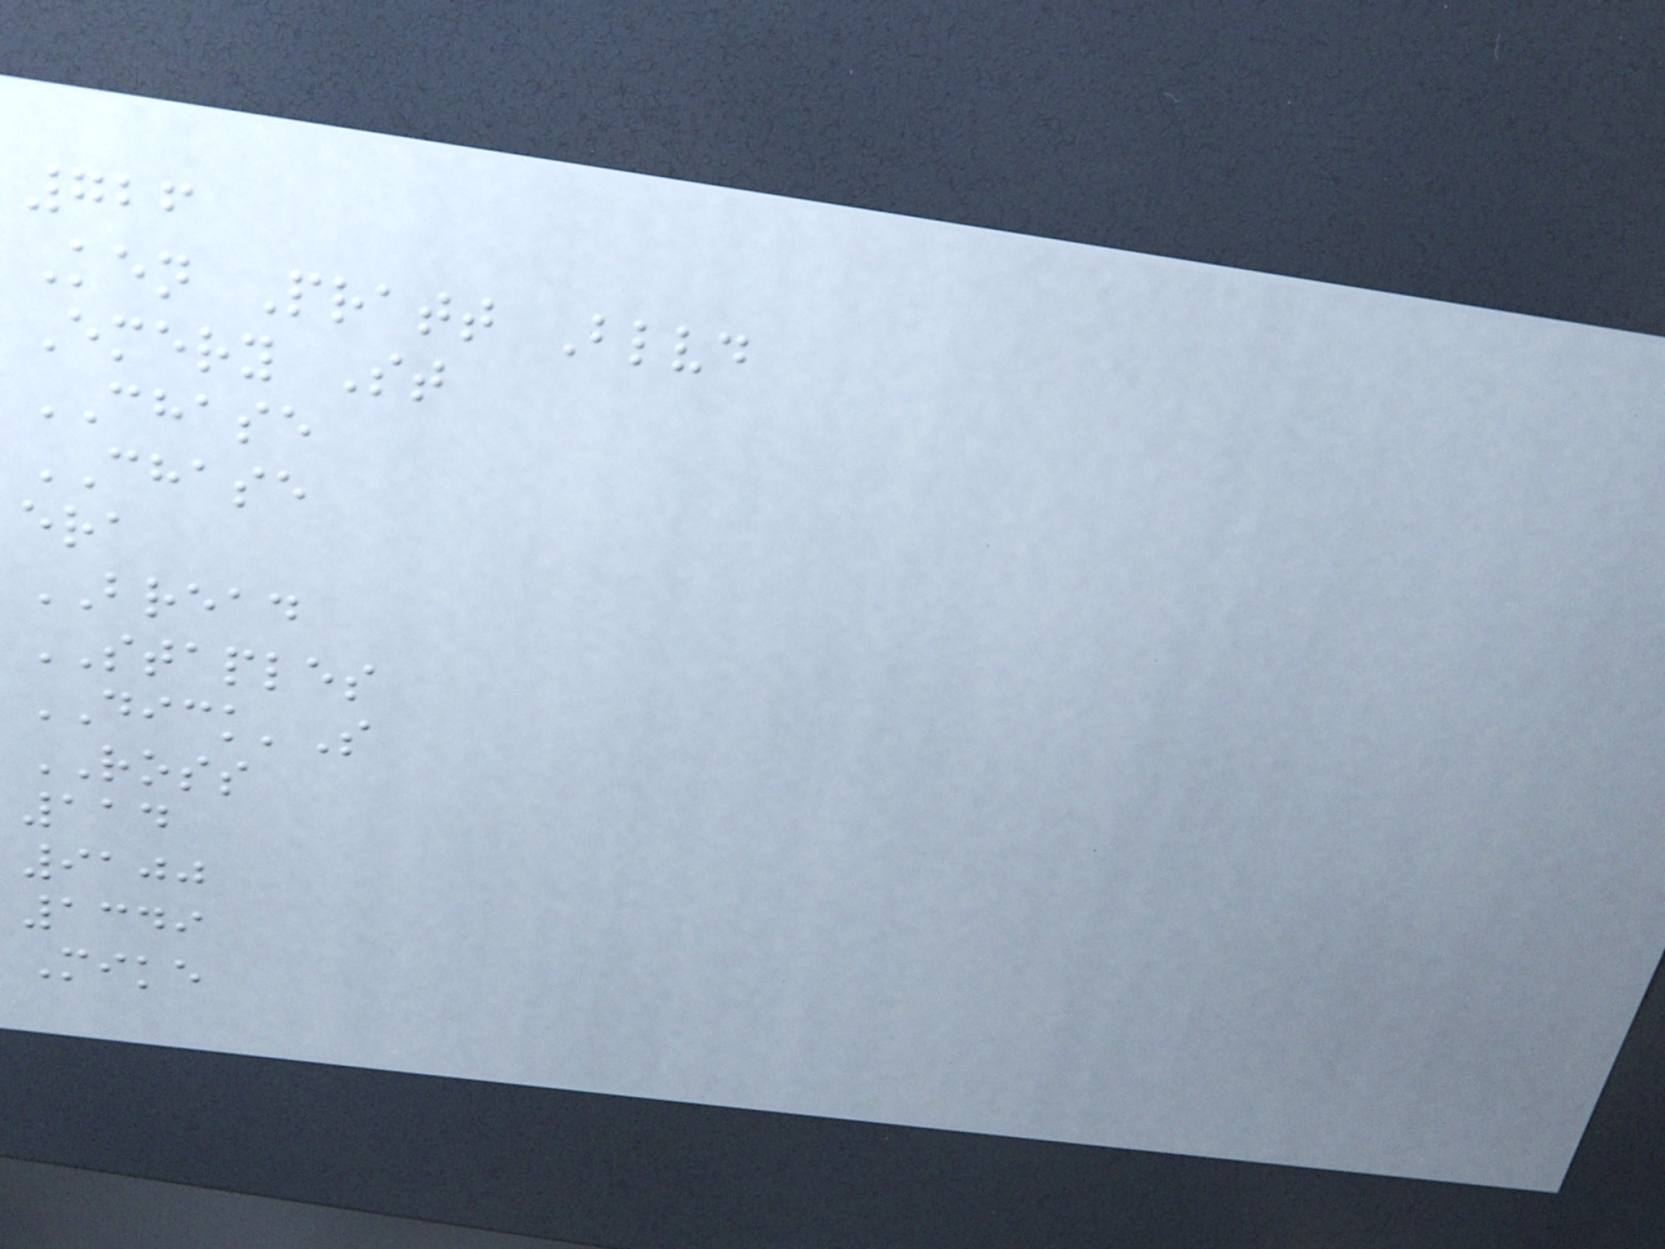726
Ken Pratt Blvd
Emery St
CHASE
CHASE
era
BREAD
STAPLES
DICK'S
ROSS
114
9100
1349
Mike
